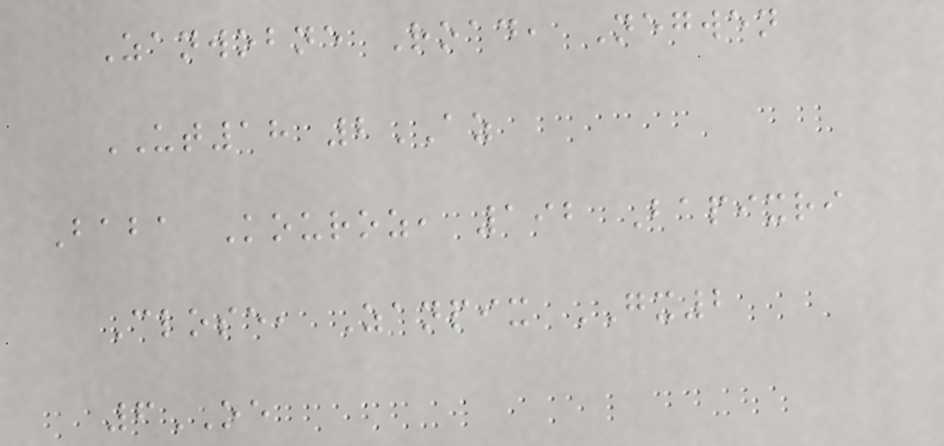Zanwobne Road, Negwen
UT18 2AZ
Baba Kouroz, 192 Bapixri
Close, Zanpix GX2
6OE
